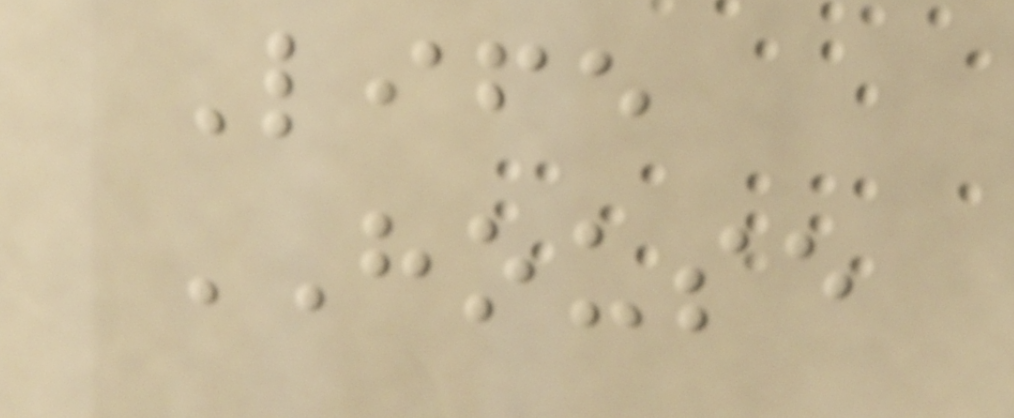Life
HOUSE
